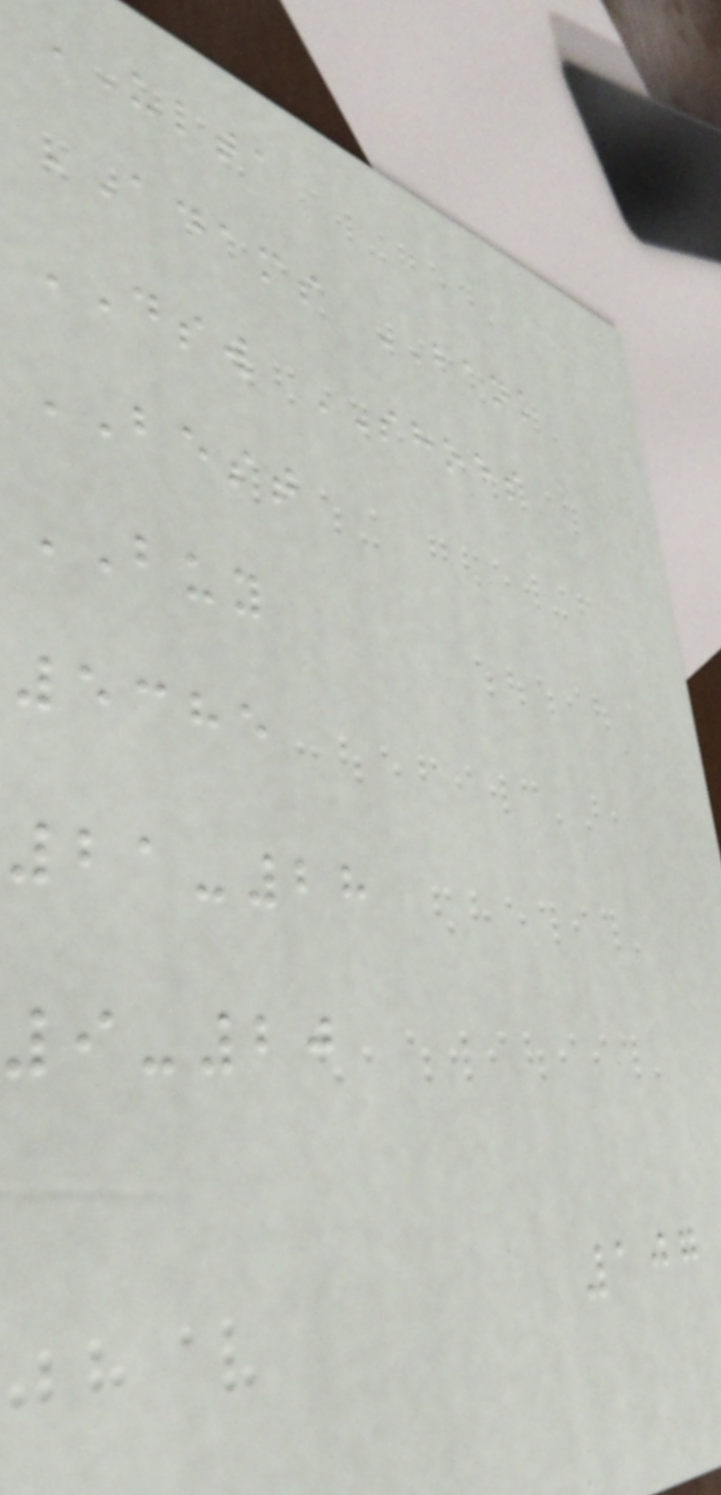ULTA
ADAMS BANK
DSW SHOES
BEST
BUY
5385
21-28
9-20
107
